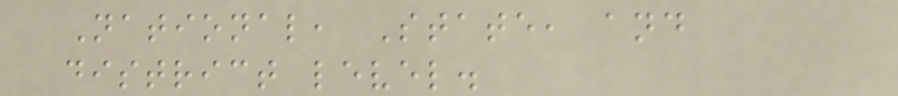National, State, and
district level.
